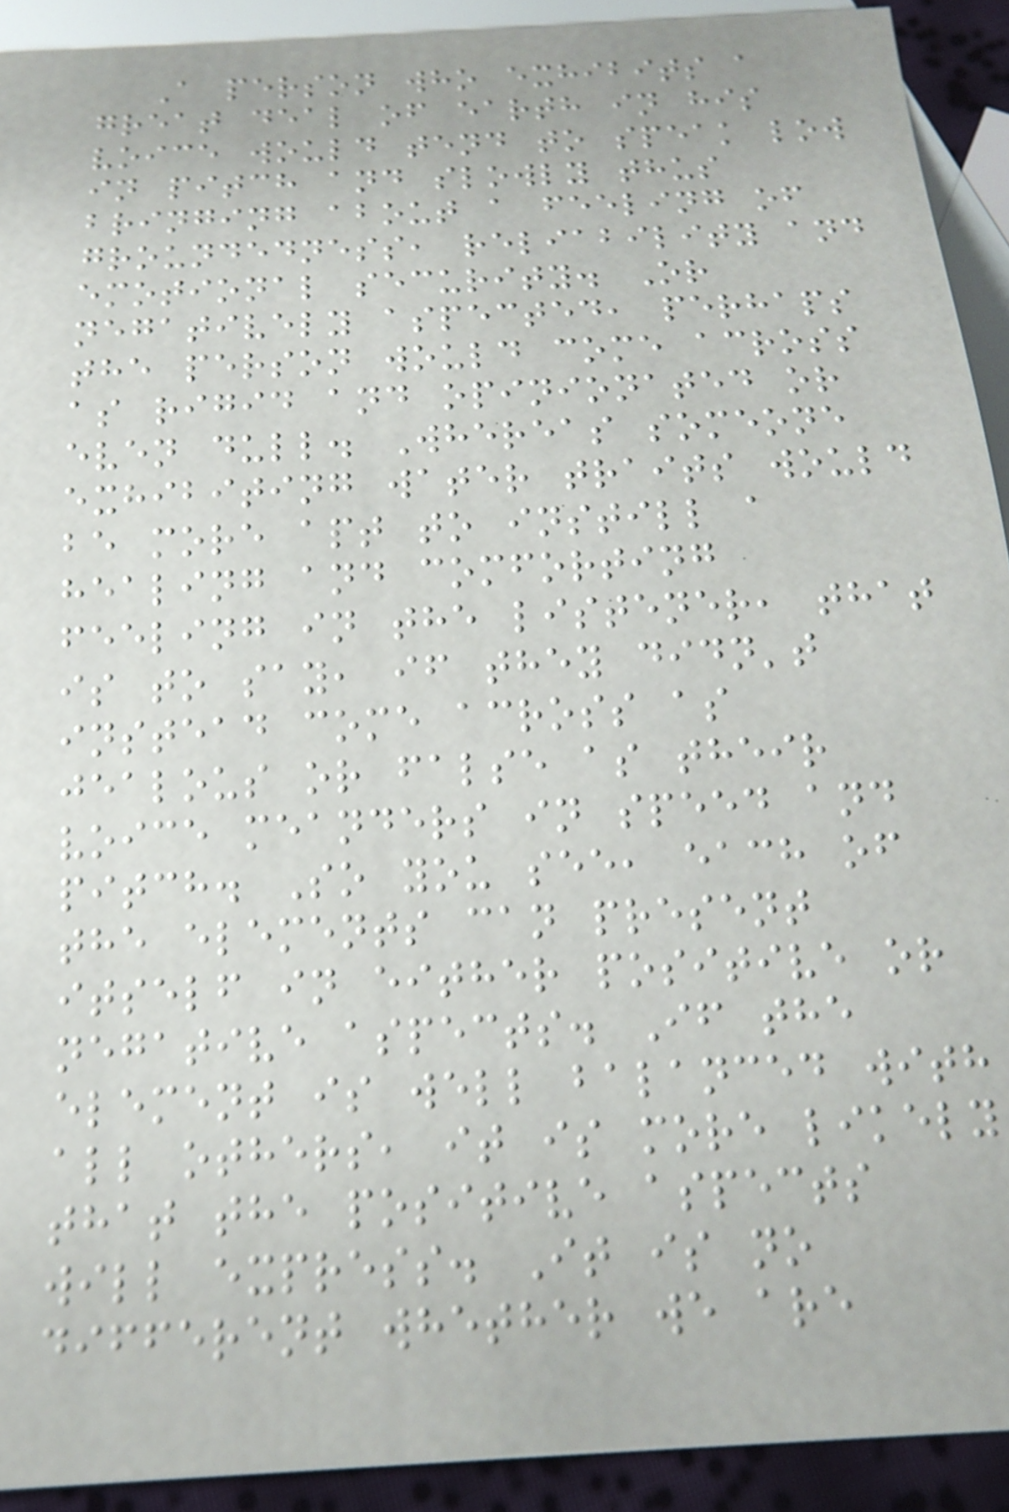A person who exhibits a
great deal of earth in his
voice would tend to speak low
in pitch and slowly thus
bringing about a feeling of
groundedness, reliability and
emotional security. Or
negatively aspected, perhaps
the person would come across
as rigid and opinionated or
even dull. Whereas someone
exhibiting water traits would
be more apt to instill a
healing and comforting
feeling in the listener, that
is to say, if they didn't
instead come across as
jealous or false as their
voice meanders in speed and
pitch. So you see, each of
the elements can present
itself in either positive or
negative aspects. If the
element is well balanced with
all others, it is more likely
that the positive aspects
will express. It is no
different whether we are
